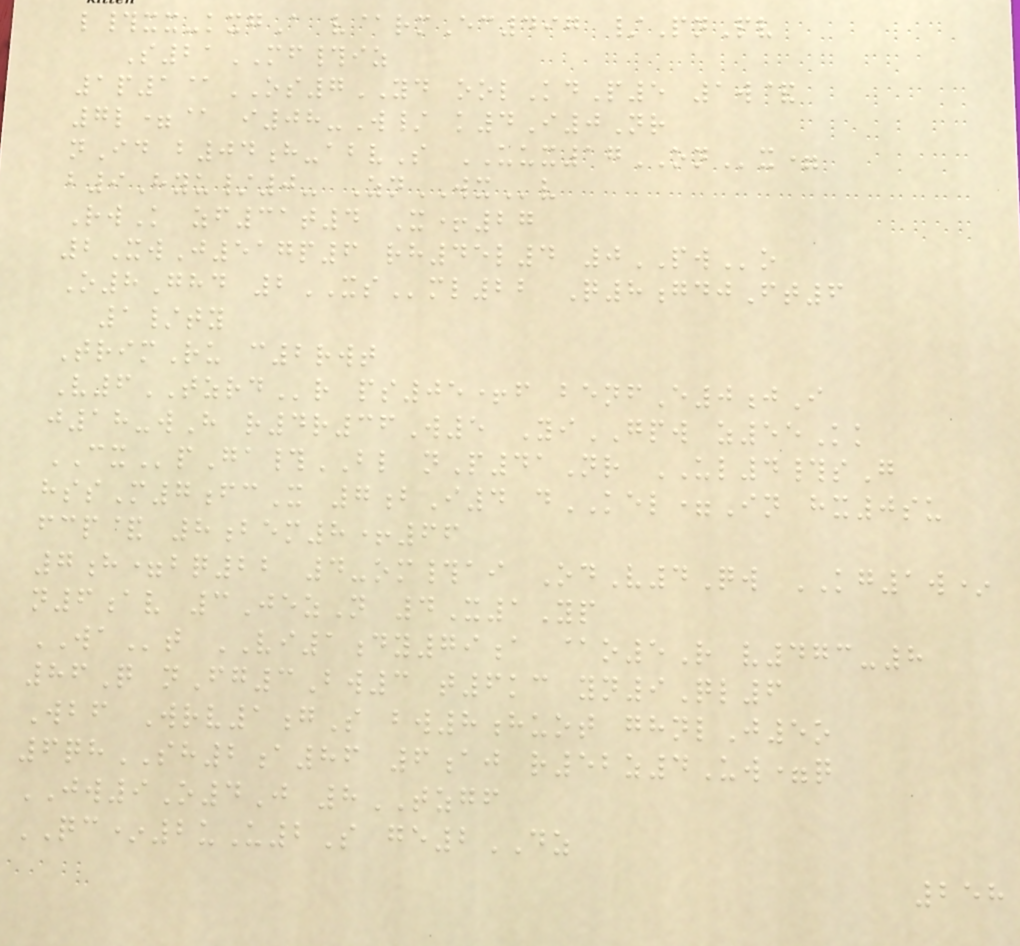l#xx-kxgA v@rmEc497 /PnPv
S21MF#iz
1p1@OS7YD oolKdP5 1w&
7l=@ i08-W/ k4I0Nr
nId b04h-abvS UUX17ONx=
b9Hyu/0- ZnWXv
RwK zf31t4 X+27
2XwJ517p6 rh45l4 0PWo
O8Ghd 2XSml22 Q8gdjFt6
1/ty
TrimRu c2rwt
V6TZRDr ps05+f benfE0jI
j18-wH r4r36W5 YiGPW z55Kk
CXpGa#BL nP41Nr UL4#sG
hssM7fcX 7bI4 dKEL=In hx0su
fcp& 8bem8+66
7h=bq22 4-om#ai OdV4Qw KG1w*
n6av 3JezN 4X1Yp
WAt VI1dy79a @o5R v473-8
86Q nFg3Bw3 t6kc yn9Ql6
Wbf Wrv1gS bw8huot ghnlJ5o
6qhSH2a86 6aj r52z4Uw=q
JW9O4J 8TZGF
QC*2uU2S ge2DZ
258
